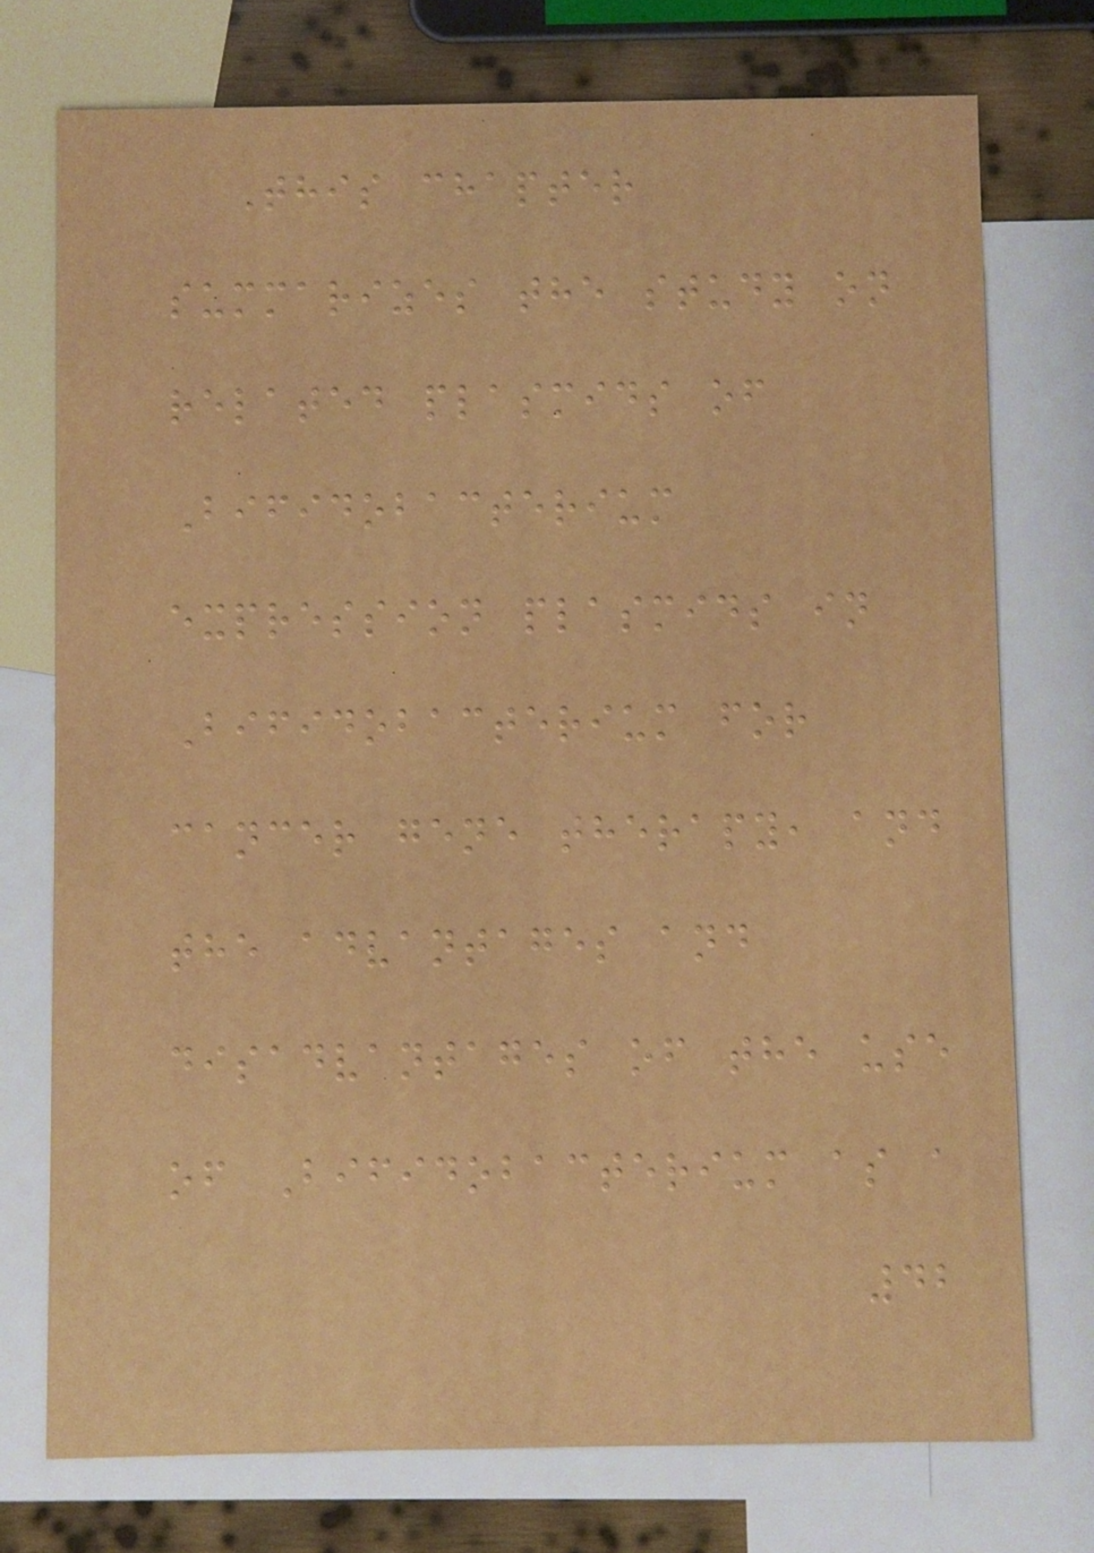This chapter
summarizes the study on
related plasmids of
Bifidobacterium
expression plasmids in
Bifidobacterium for
cancer gene therapy, and
the advantages and
disadvantages of the use
of Bifidobacterium as a
42
